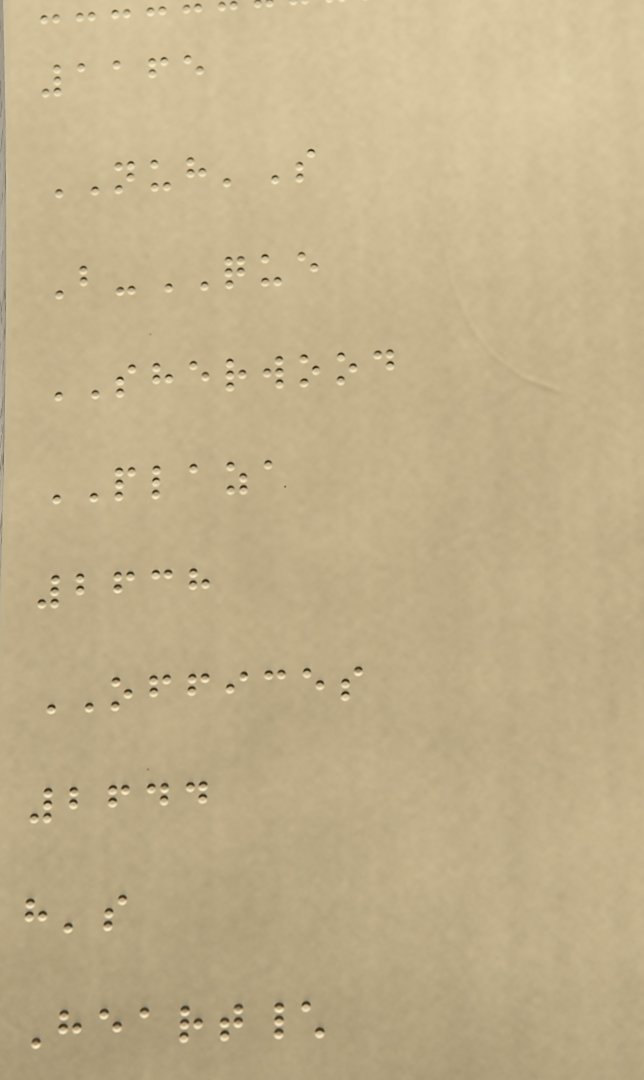1165
NUH'S
B-QUE
SHERWOOD
PLAZA
2638
OFFICES
2644
h's
Heart\
